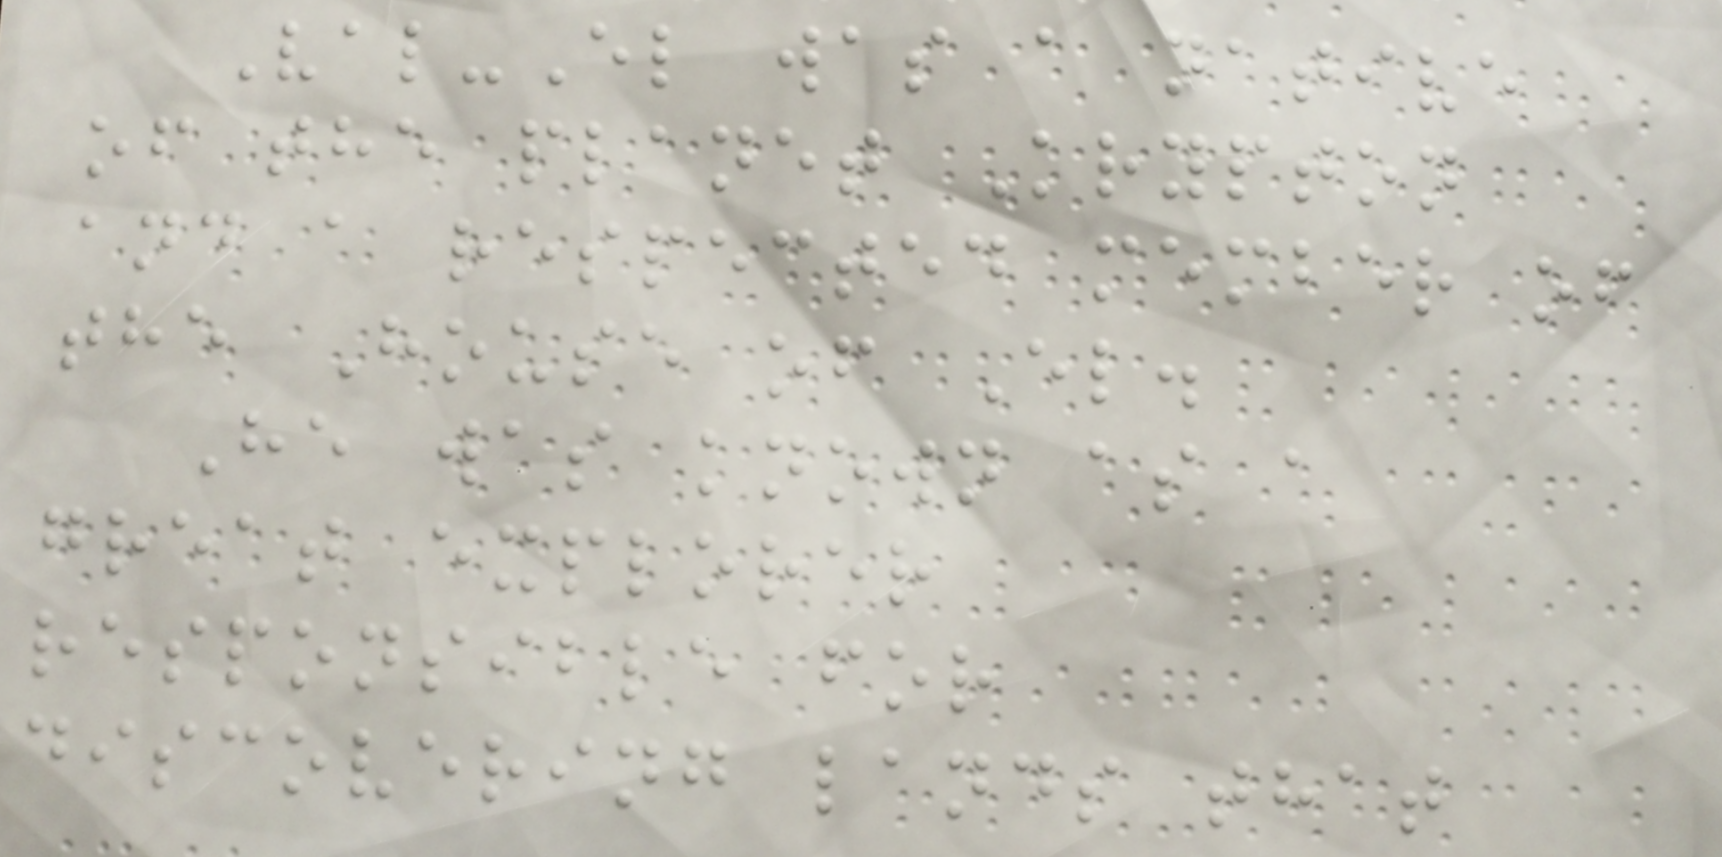Val-El was a native
of the planet Krypton
and a respected member of
the House of El.
He was known as a
great explorer
responsible for
discovering lands that
